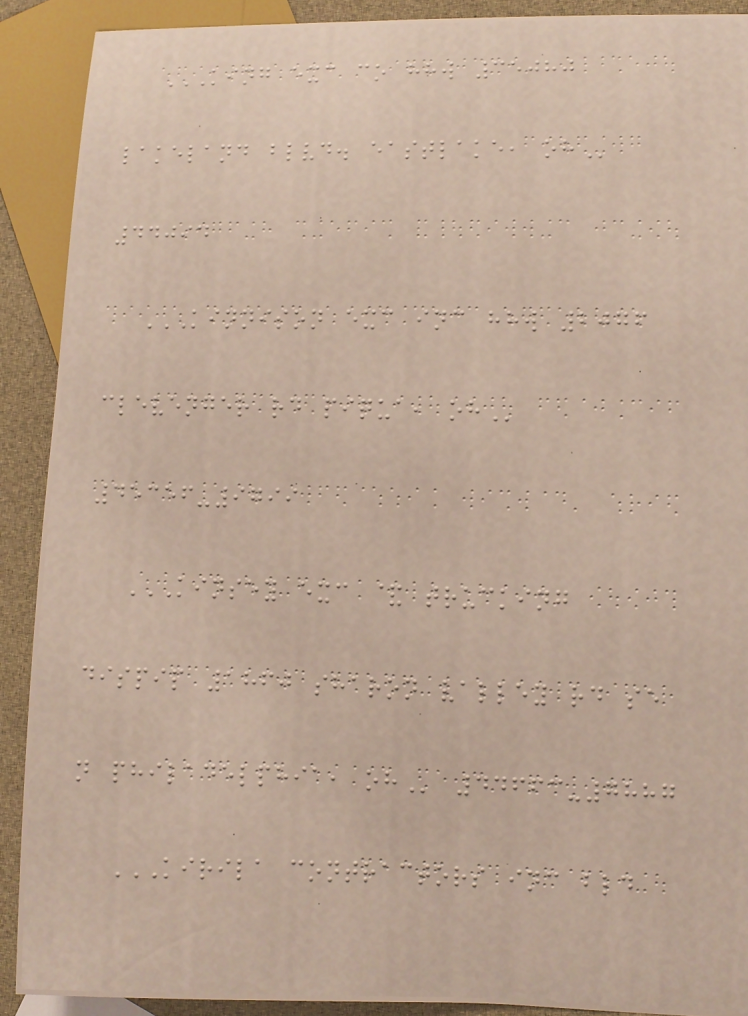KING EXC CO HHW 35080
LAKELAND BLVD. EASTLAKE, OH
44094
KINNISON EXC INC HHW 2076
CLEVENGER RD PIQUA, OH
45356-9799
KINSEY EXC & TRUCKING
DISPIP 1860 SHARON VALLEY RD SE
N PHILADELPHIA, OH 44663-7887
KIRILA CONTRACTORS INC BLD
